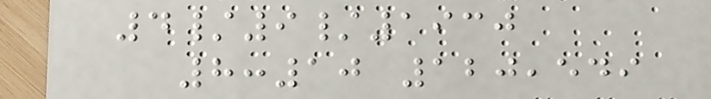4/9/1930
8:10 120,549
